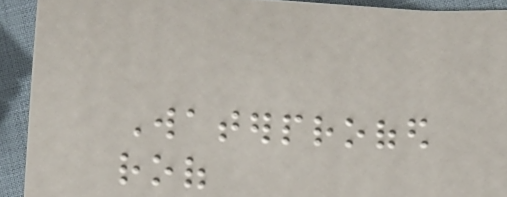Waterproofed
roof
